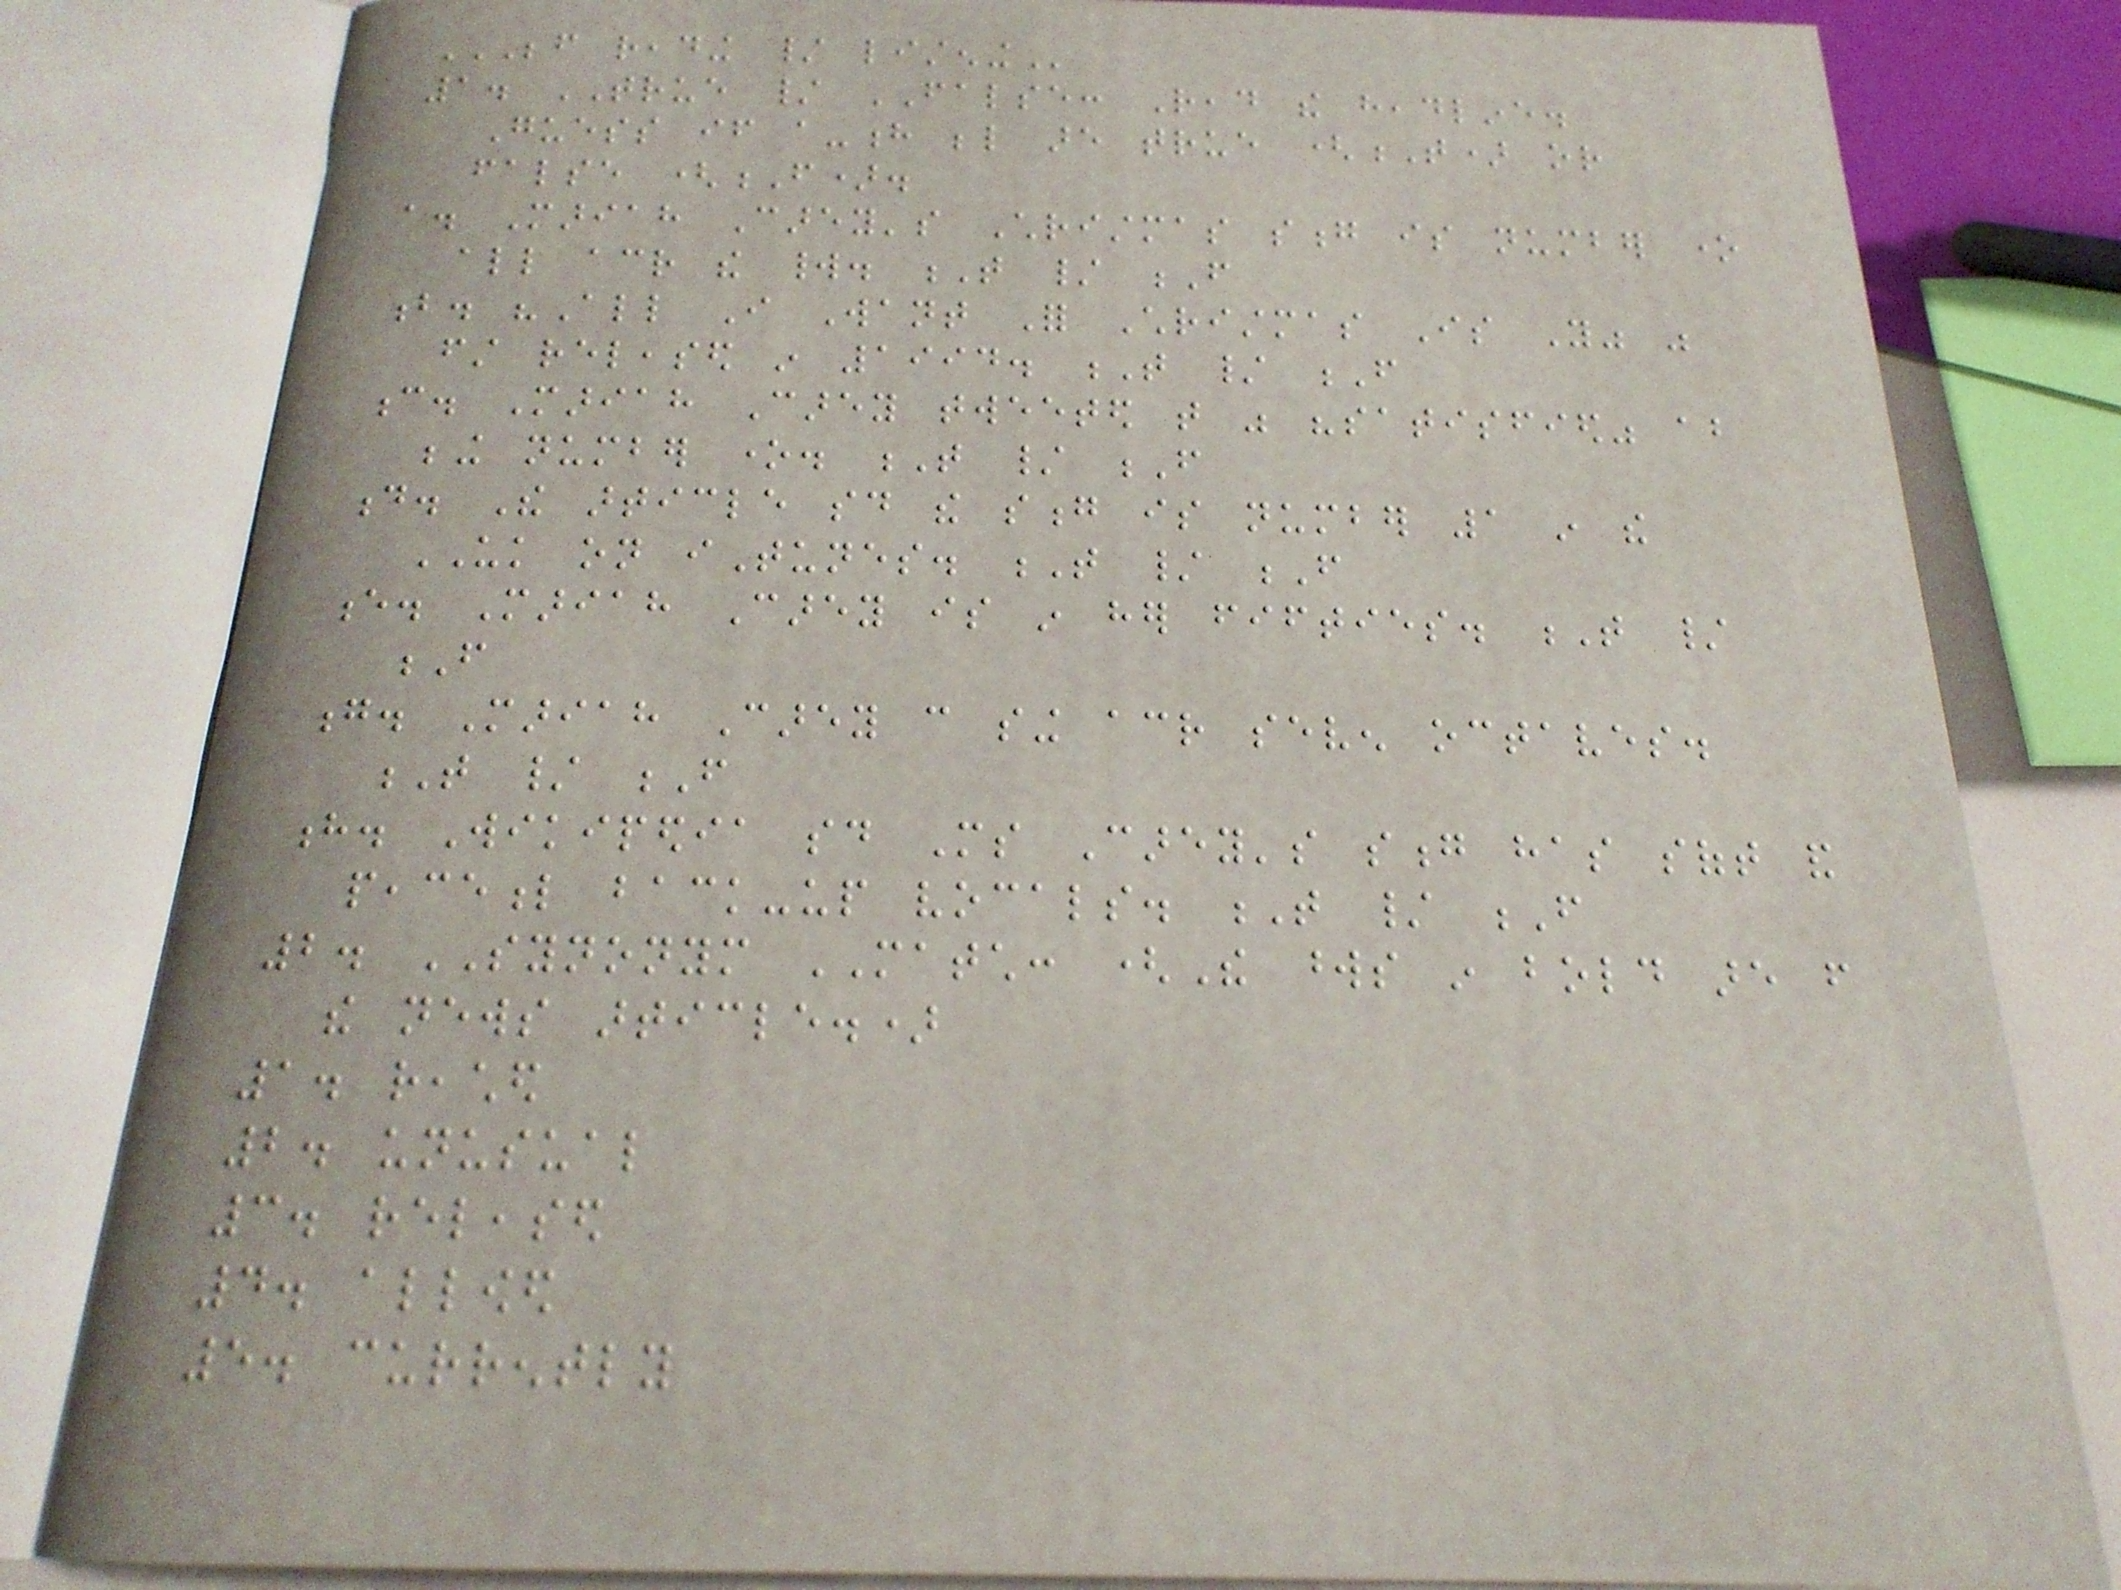BEFORE READING / LISTENING
1. TRUE / FALSE: Read the headline.
Guess if a-h below are true (T) or
false (F).
a. Mariah Carey's Christmas song is number one
all across the world. T / F
b. "All I Want For Christmas Is You" was
first released in 1994. T / F
c. Mariah Carey tweeted that was "satisfied" about
being number one. T / F
d. The article said the song is number 1 in the
UK on iTunes. T / F
e. Mariah Carey is in her fifties. T /
F
g. Mariah Carey can sing across seven octaves.
T / F
h. Wikipedia said Ms Carey's song has soft and
peaceful back-up vocals. T / F
2. SYNONYM MATCH: (The words in bold are from
the news article.)
1. reached
2. unusual
3. released
4. allowed
5. currently
